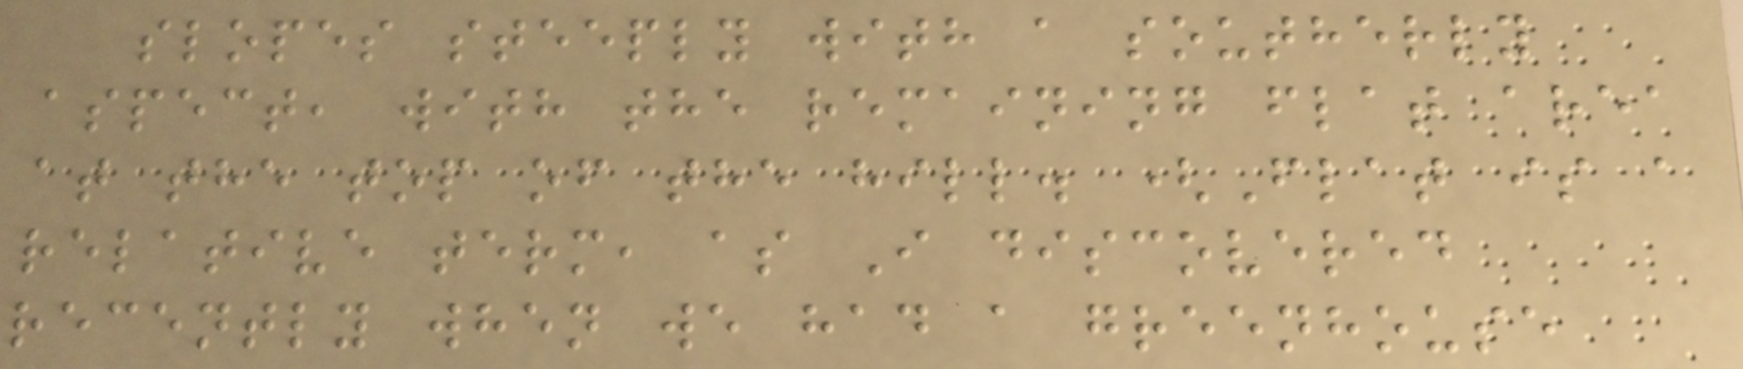slopes steeply with a southerly
aspect, with the remaining flat area
at the top of the hill. (Flat is a
relative term, as I discovered
recently when we had a greenhouse
